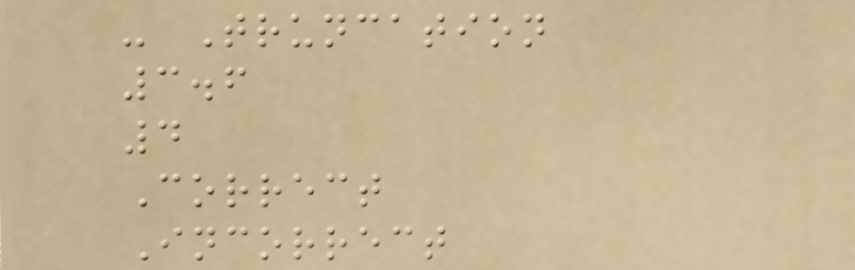- Truncation
3.6
4
Correct
Incorrect
